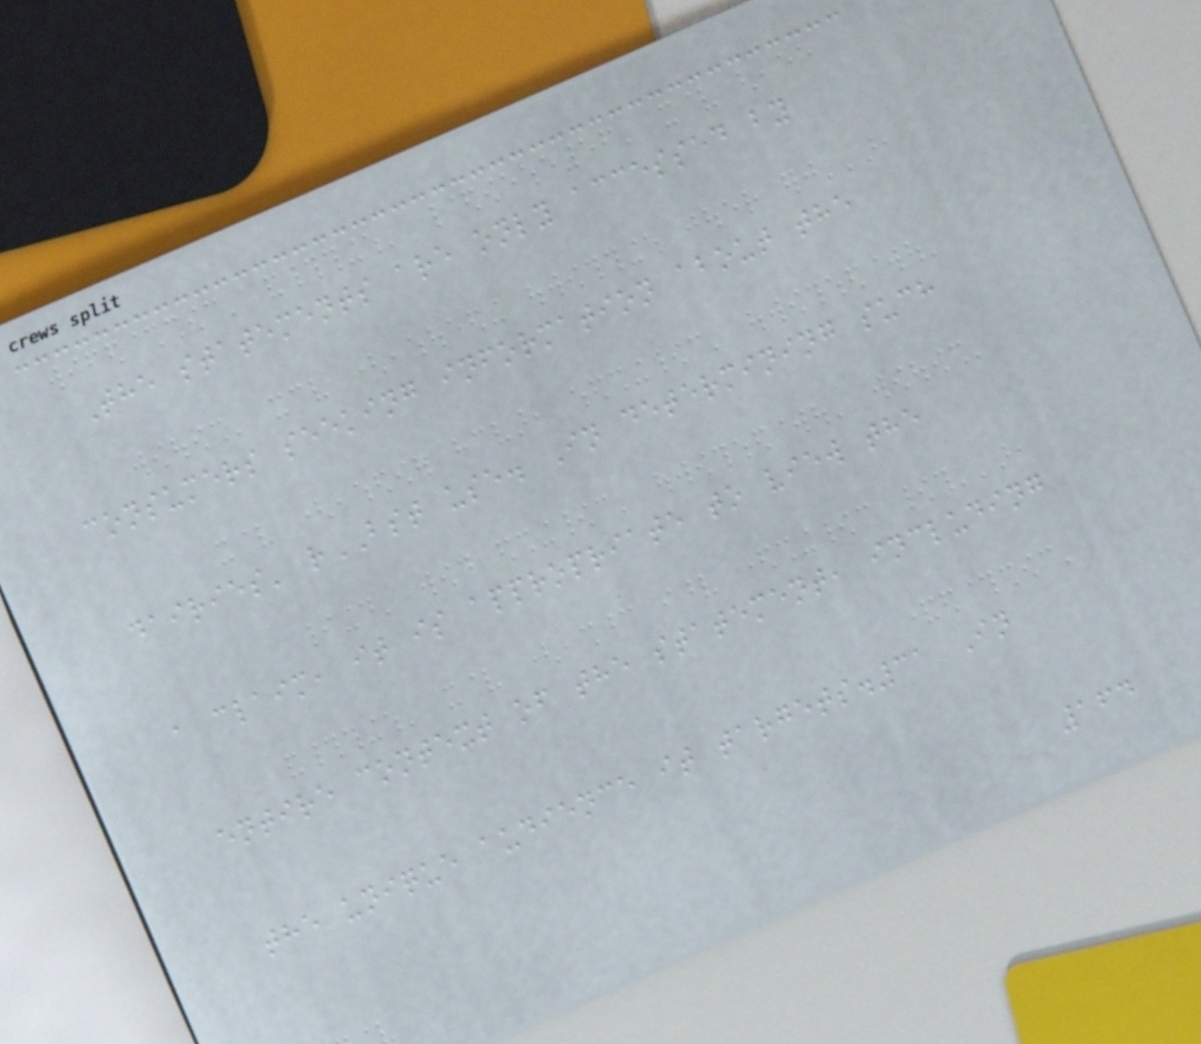The statements are only accessed by
consumers seeking information about the
dairies' rBST use. In determining such
a claim, it is appropriate to view the
entire context of the statement, including
the unique audience it targets.31 In
164
